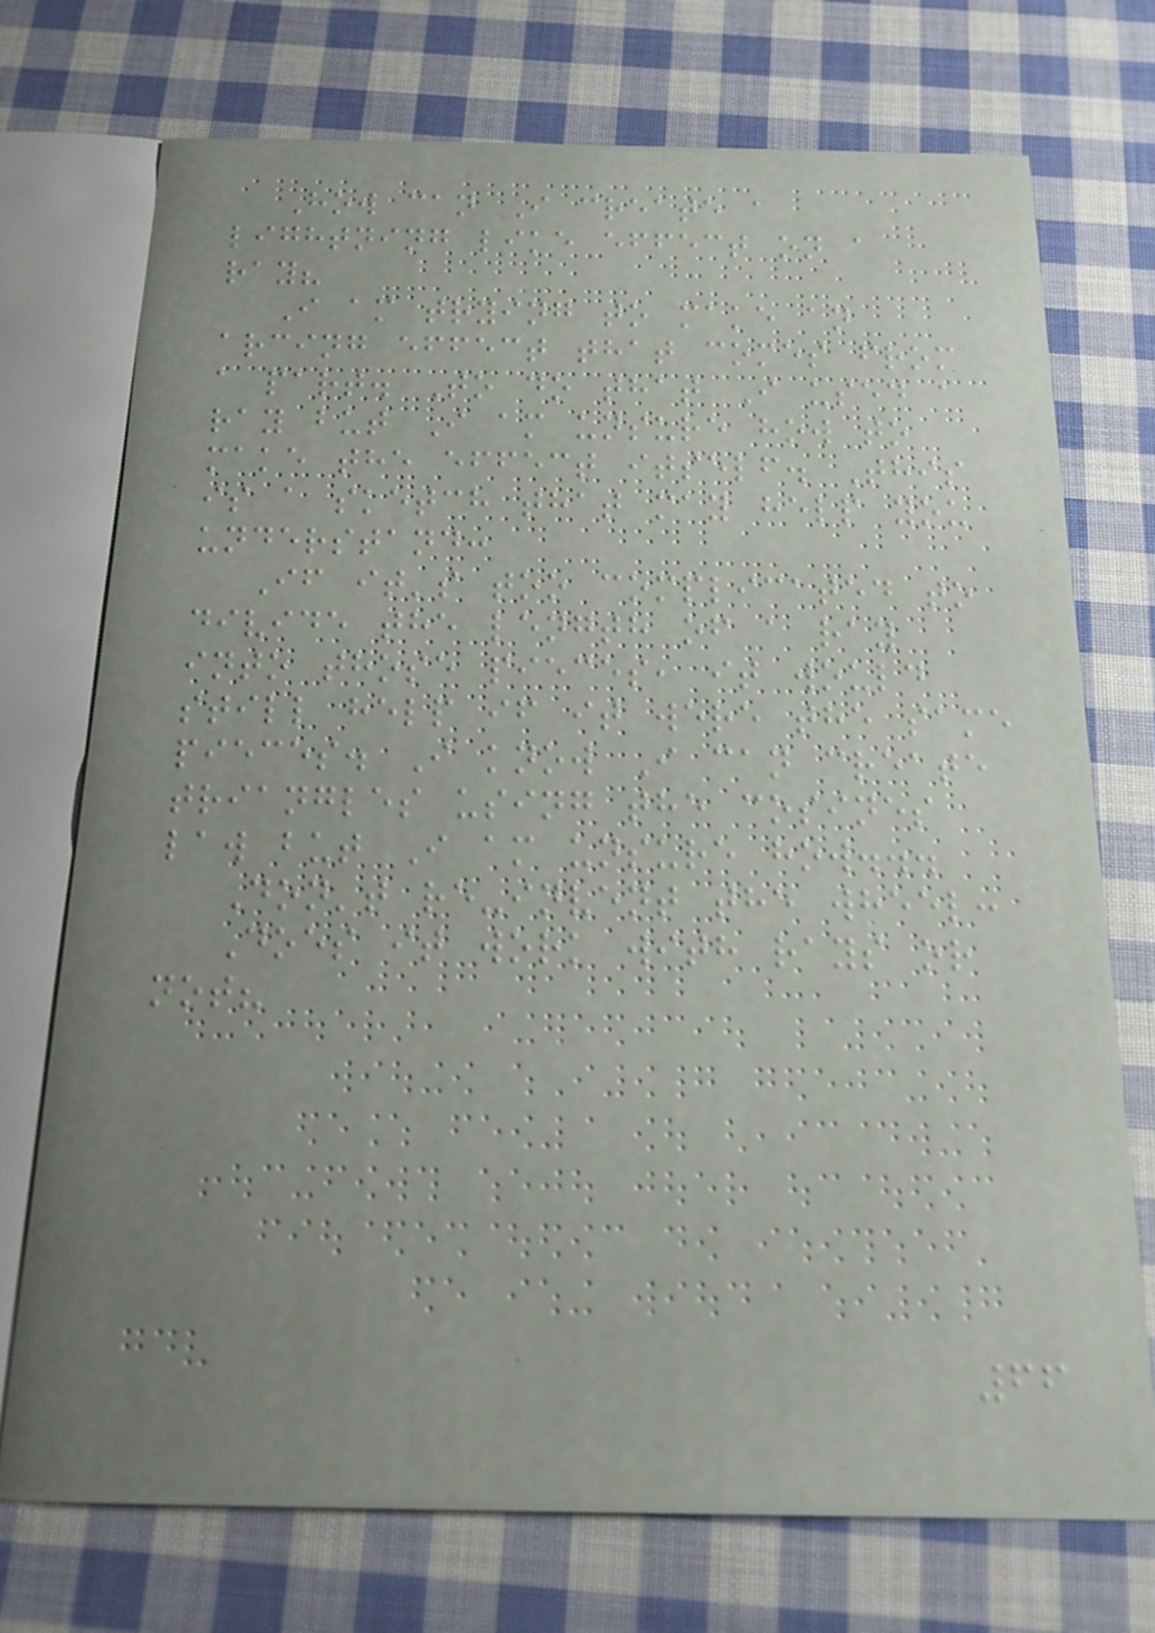How can I create a
lightning like effect on a
ray?
I am trying to make an
arcing effect that comes from
a part. To do that I used a
ray but I am unsure how to
make the effect itself. This
is a sketch that may help you
understand:
If it's too complicated to
divide the length of a ray
into those pieces, it would
still help if it were the same
pieces. I know I can create
triangles using the cosines
law but I am unsure how...
Don't re-invent the wheel:
Does it work with rays or
not?
66
